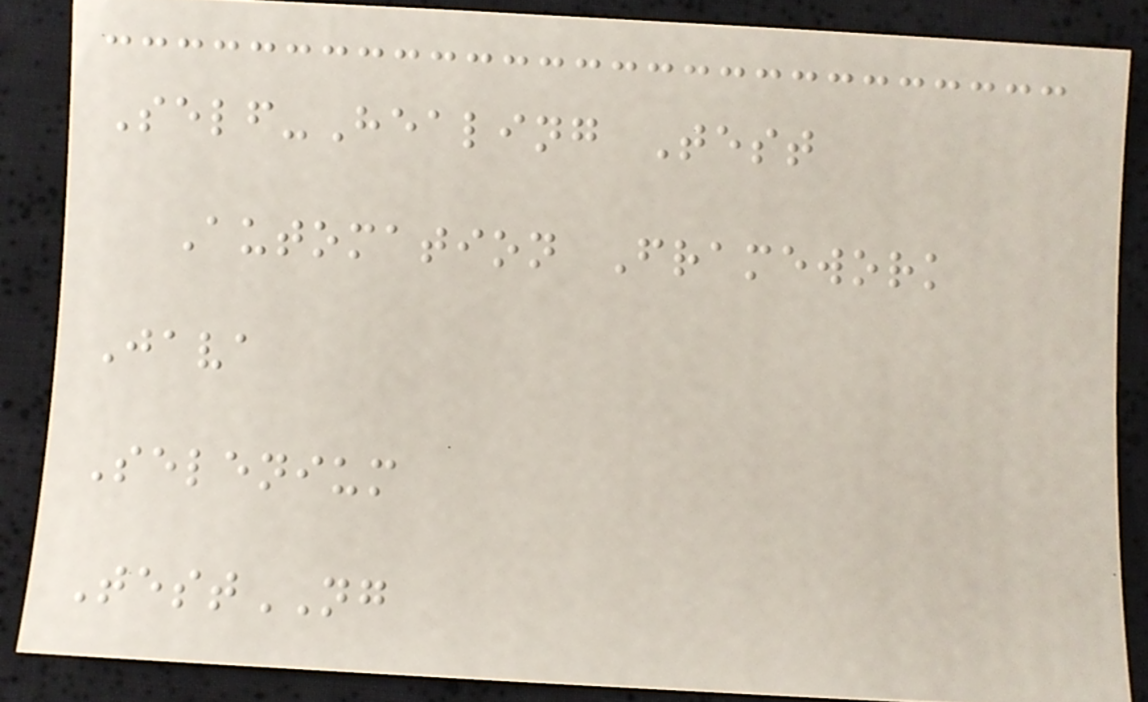Self-Healing Test
Automation Framework
Java
Selenium
TestNG
